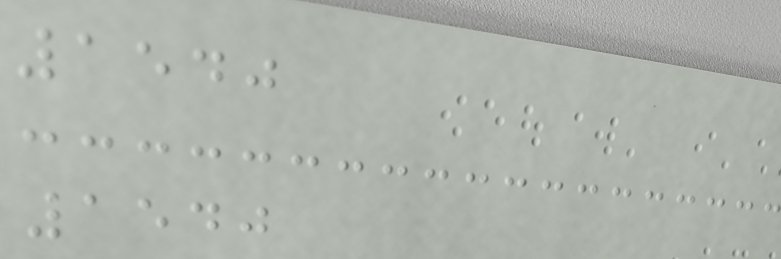1540
1540
